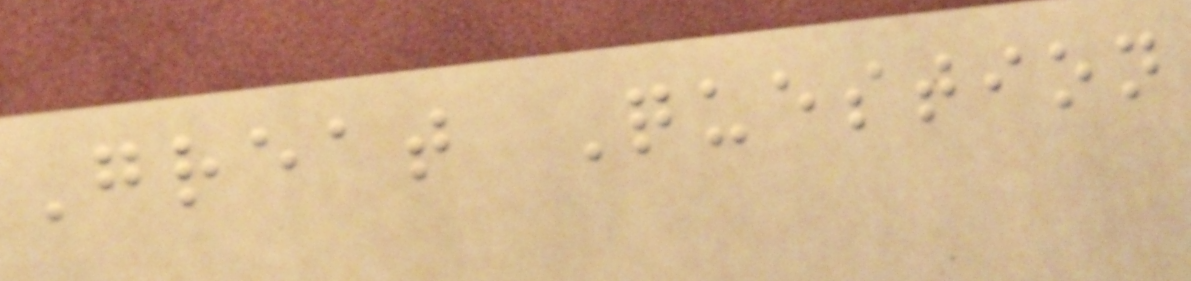Great Question
